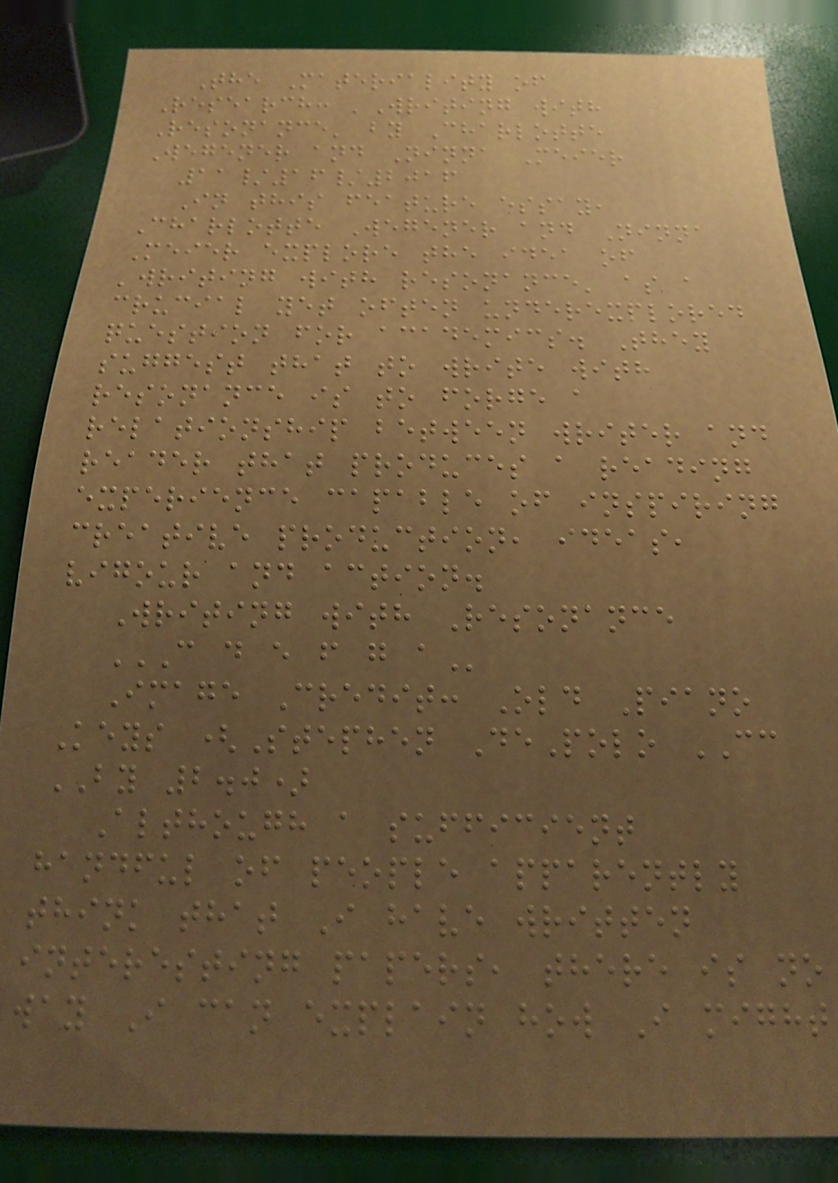The Materiality of
Research: 'Writing with
Resonance' by Charlotte
Wegener and Ninna Meier
11/16/2016
In this feature essay,
Charlotte Wegener and Ninna
Meier explore the idea of
'writing with resonance' as a
crucial yet often underexplored
question for academics. They
suggest that to write with
resonance is to forge a
relationship between writer and
reader that produces a reading
experience capable of inspiring
creative production, ideas,
vigour and action.
Writing with Resonance
C D E F G A
Image Credit: Old Piano
Keys (Stephen DePolo CC
BY 2.0)
Although a sufficient
handful of people apparently
think that I have written
interesting papers, there is no
way I can explain how I might
